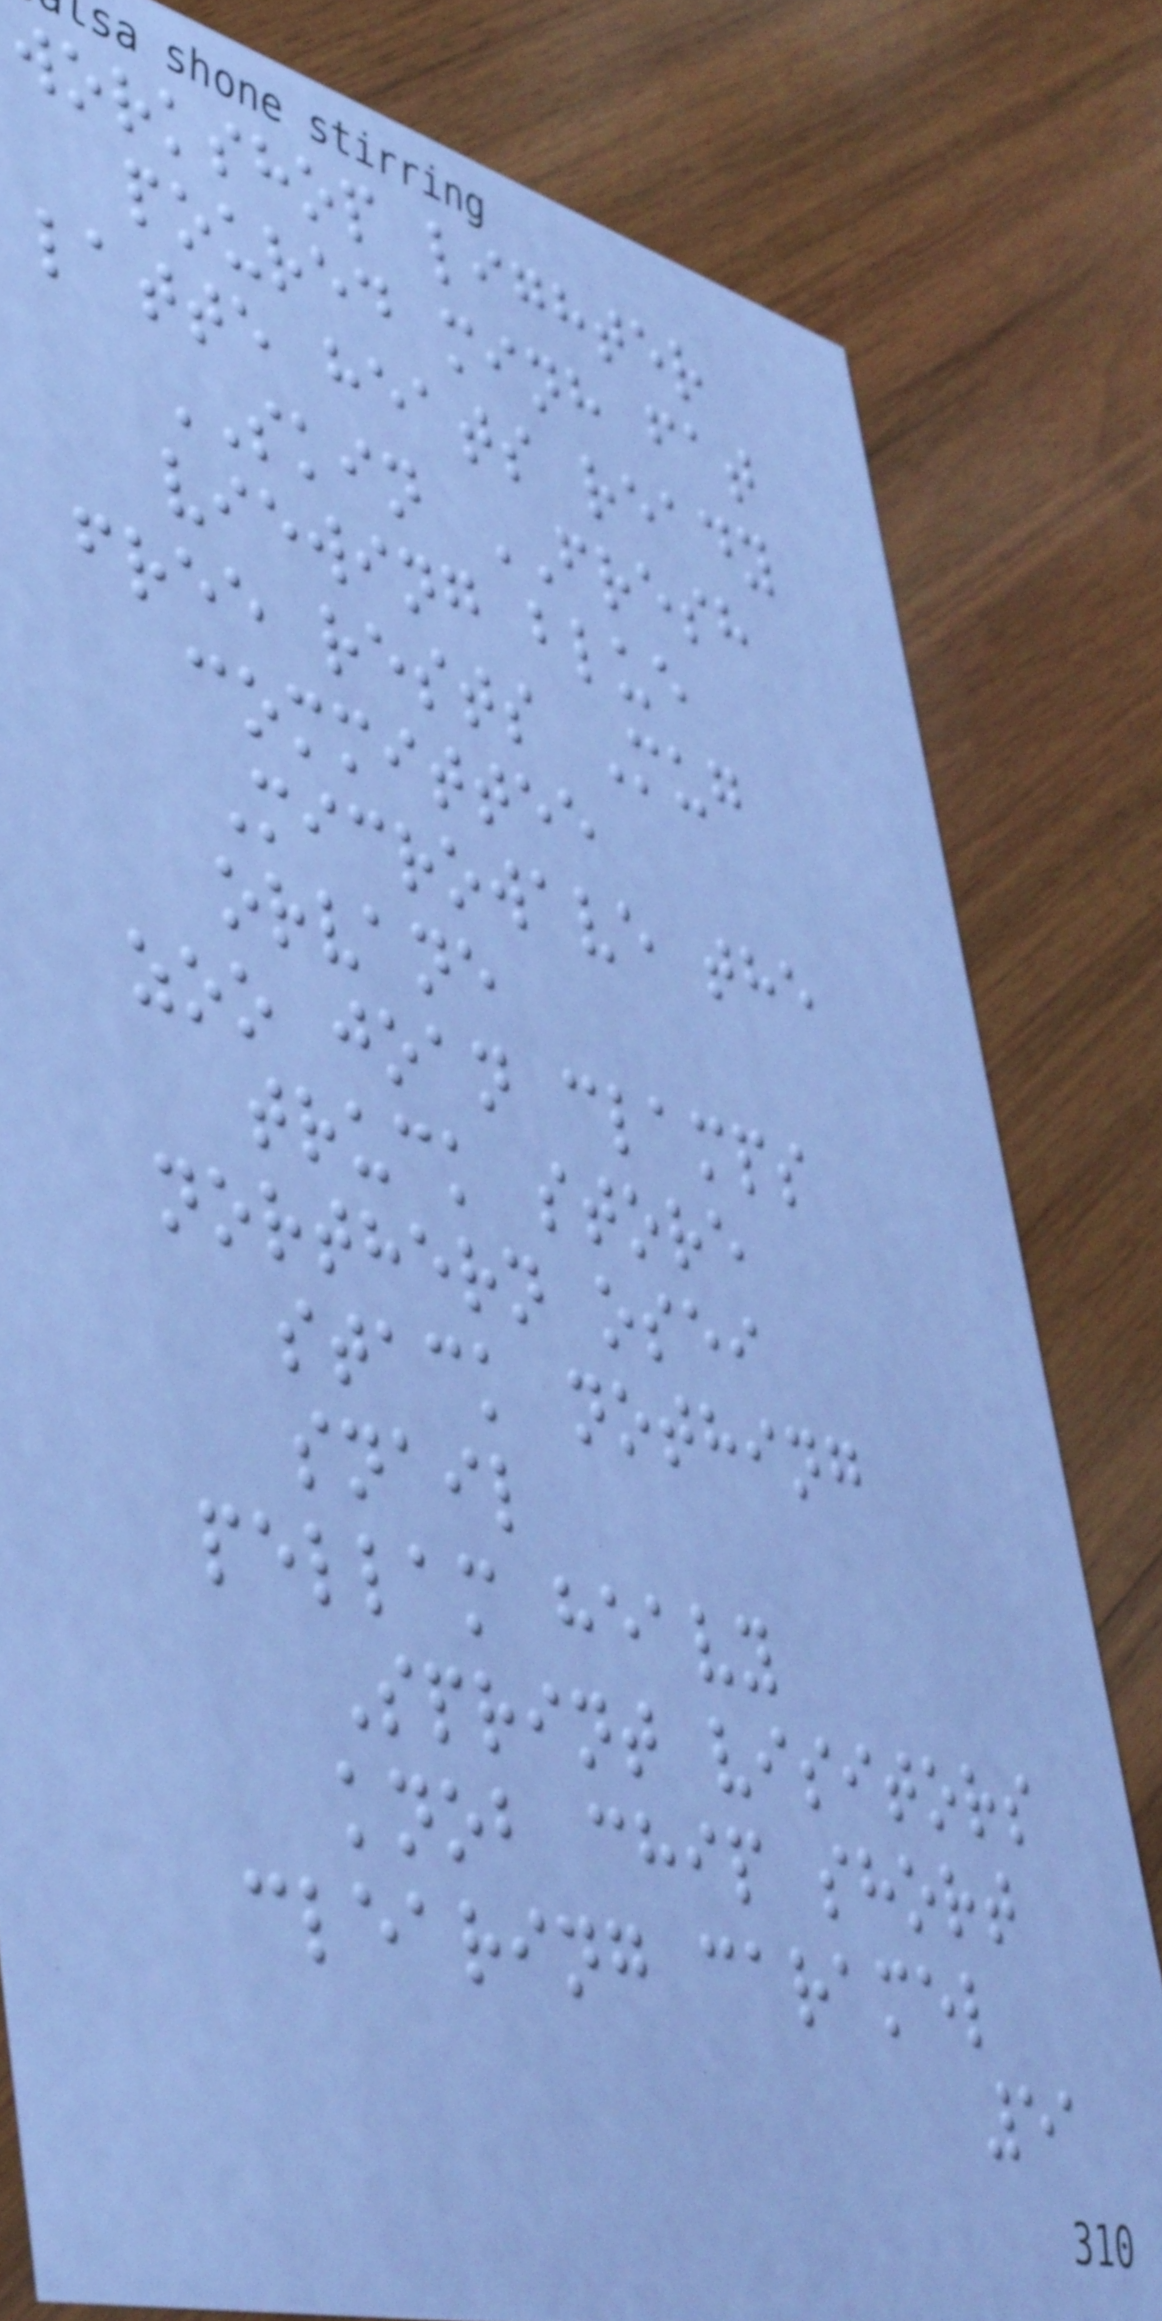workshop lighter
poured minh fat
latte heats ready
SKIN FRESH
viewing blue
free rests Mug
committee
Microwave the
orvane
zoo joan clamps
truck store
northern osei
stack nothing
snail
pellam heavy
Sprint visitors
knob chip short
clearing caramel
51
